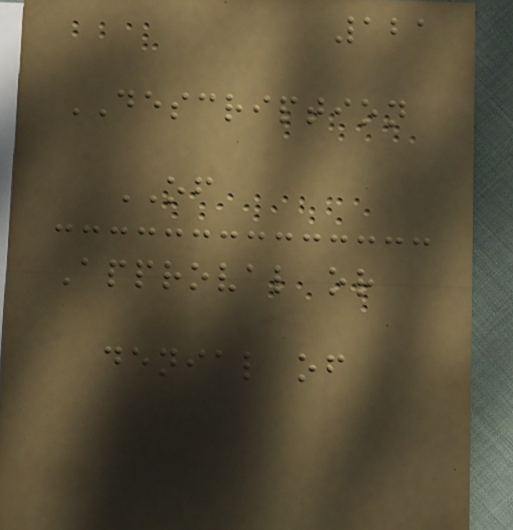121
DESCRIPTION
OF
Approval or
denial of
